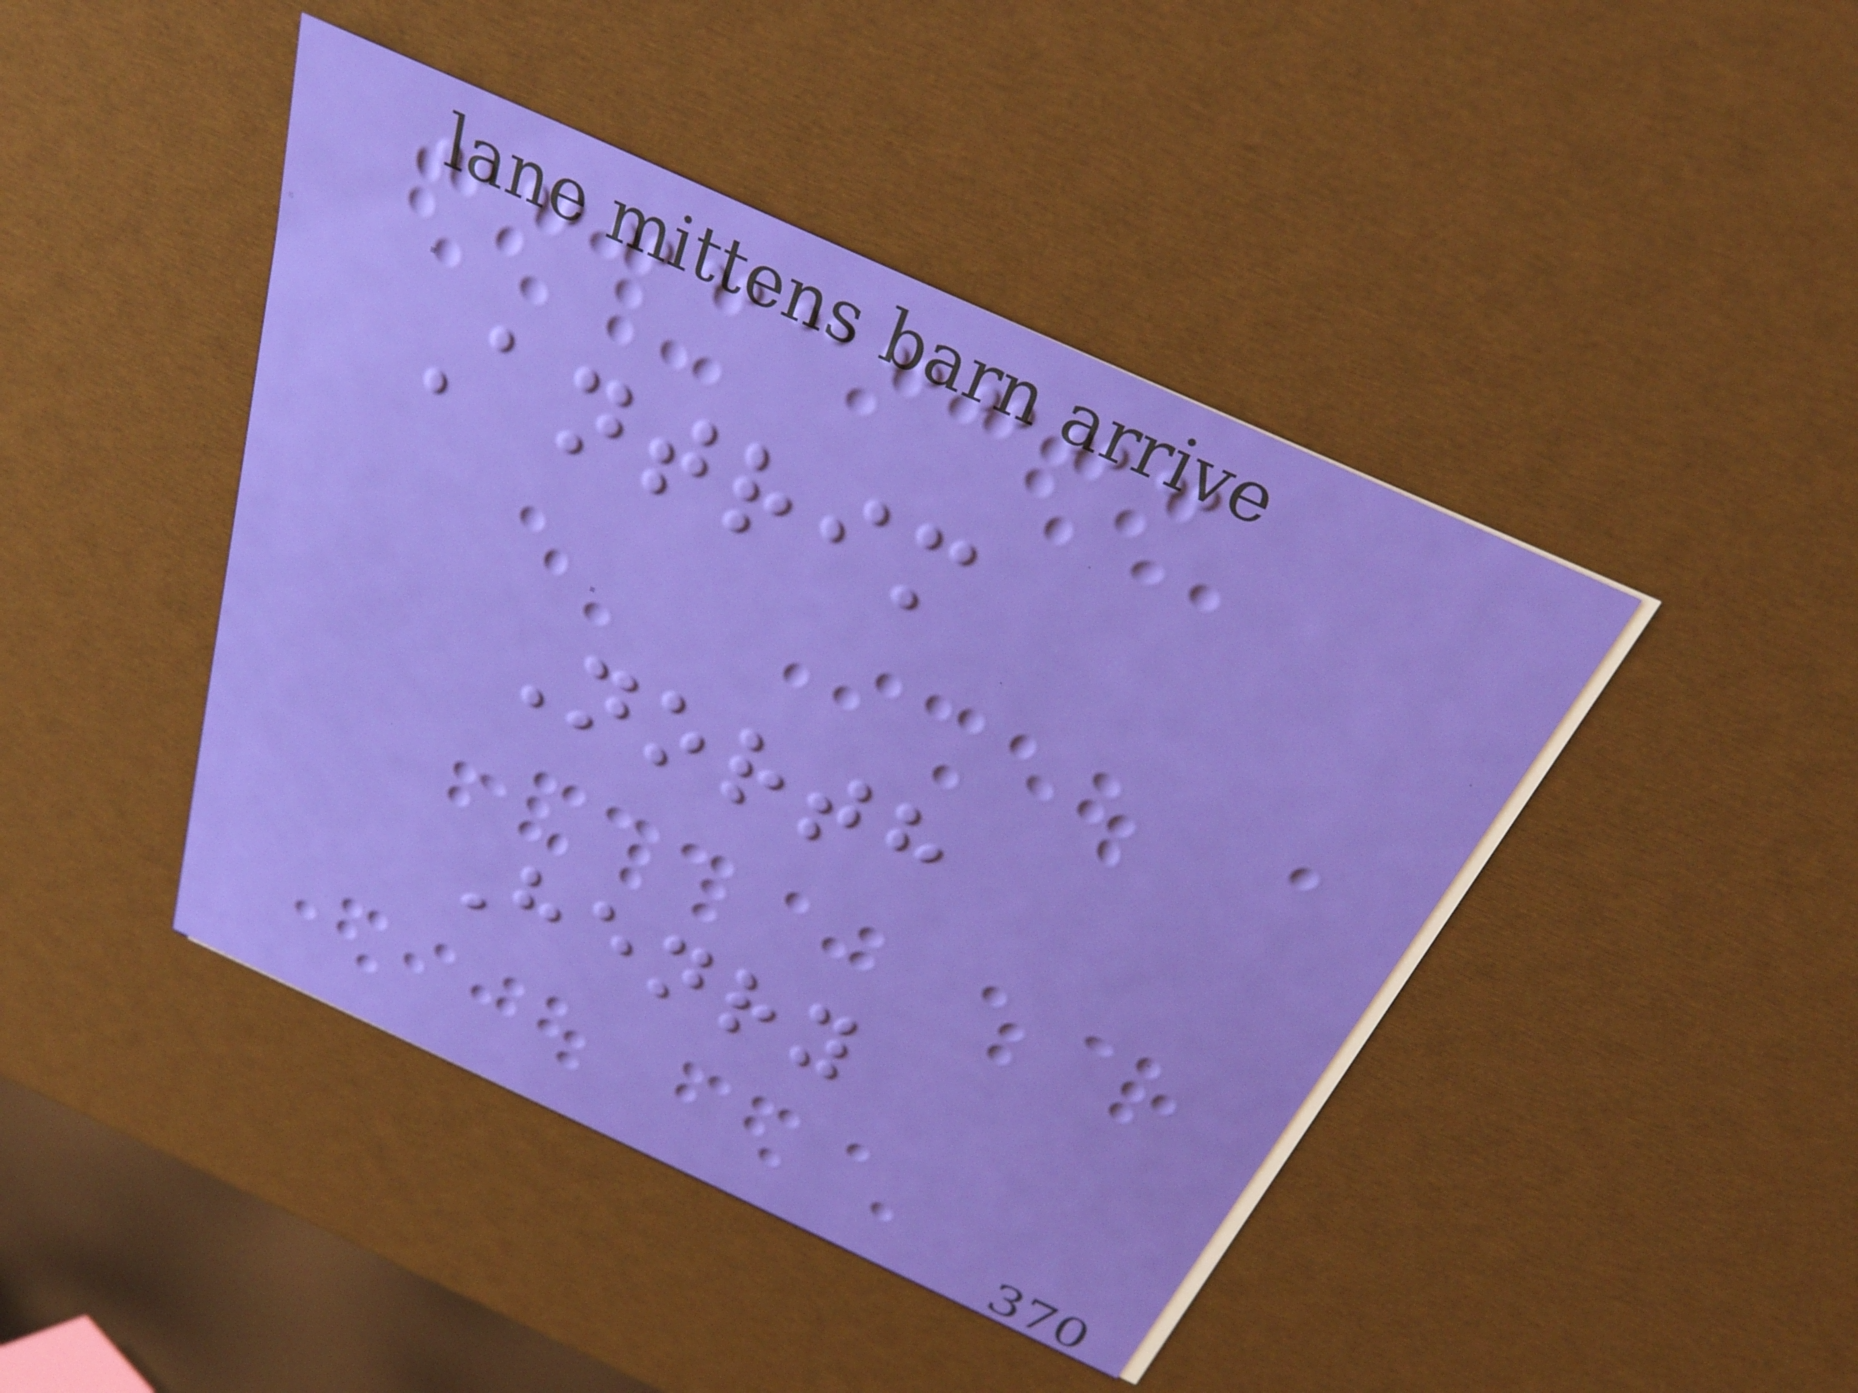Antrim
North
Henry
